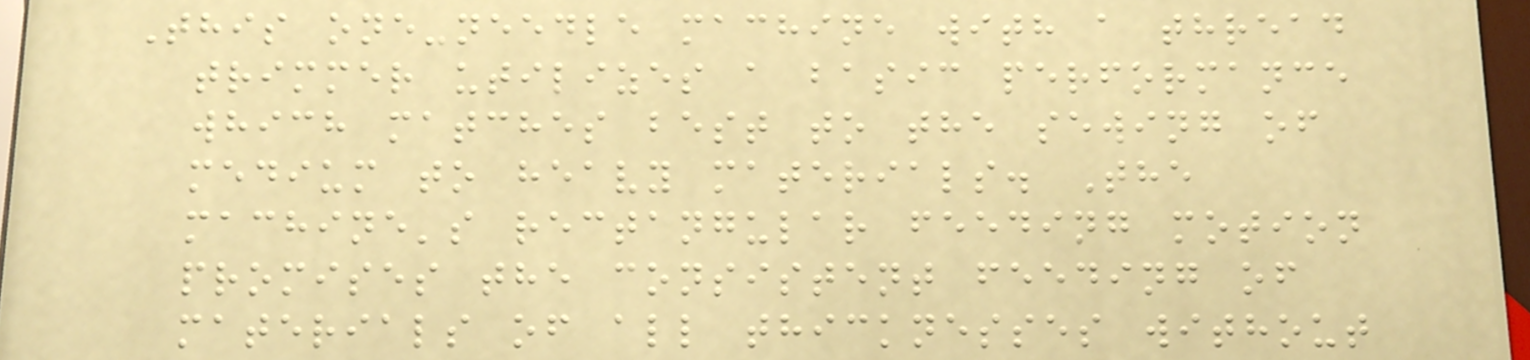This one-needle machine with a thread
trimmer utilizes a basic performance
which matches best to the sewing of
medium to heavy materials. The
machine's rectangular feeding motion
promises the consistent feeding of
materials of all thicknesses without
